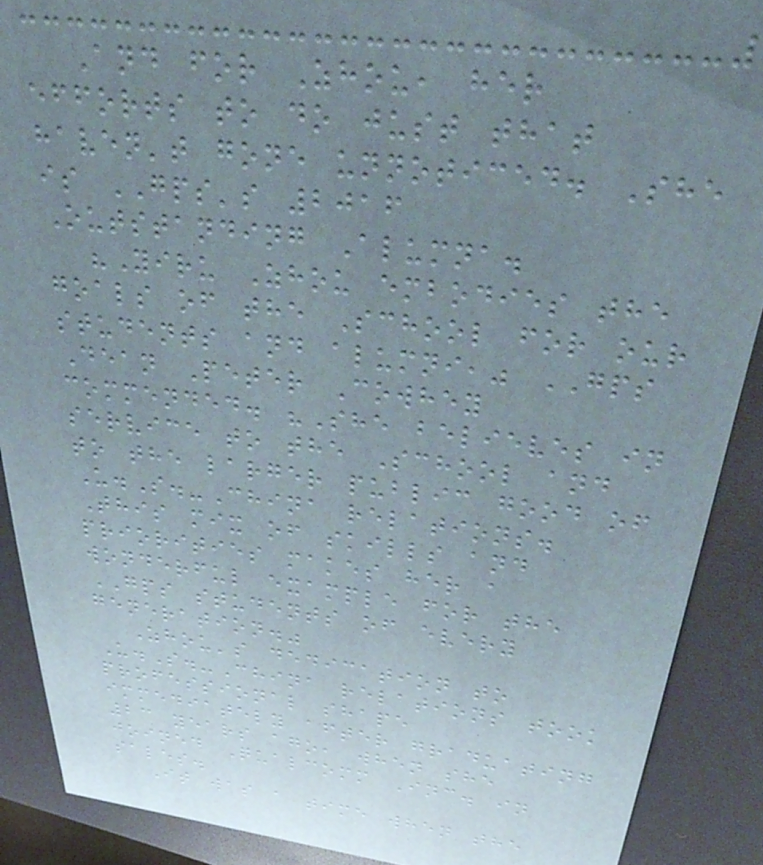And for Zhou, her
efforts to do just that
haven't gone unnoticed. She
is GPS's 2016
Outstanding Alumna.
"Yiru Zhou embodies the
goals of the School for our
students and alumni," GPS
Dean Peter Cowhey
commended. "She believes in
service to the School and
to the larger public good of
U.S.-China relations.
This mix of skills and
priorities makes her a
wonderful example for the
GPS students of every
generation."
Zhou's dedication to
U.S.-China relations took
professional shape
immediately after graduating
23 years ago, when she
joined Qualcomm Inc. in
sales.
It was a time when the
